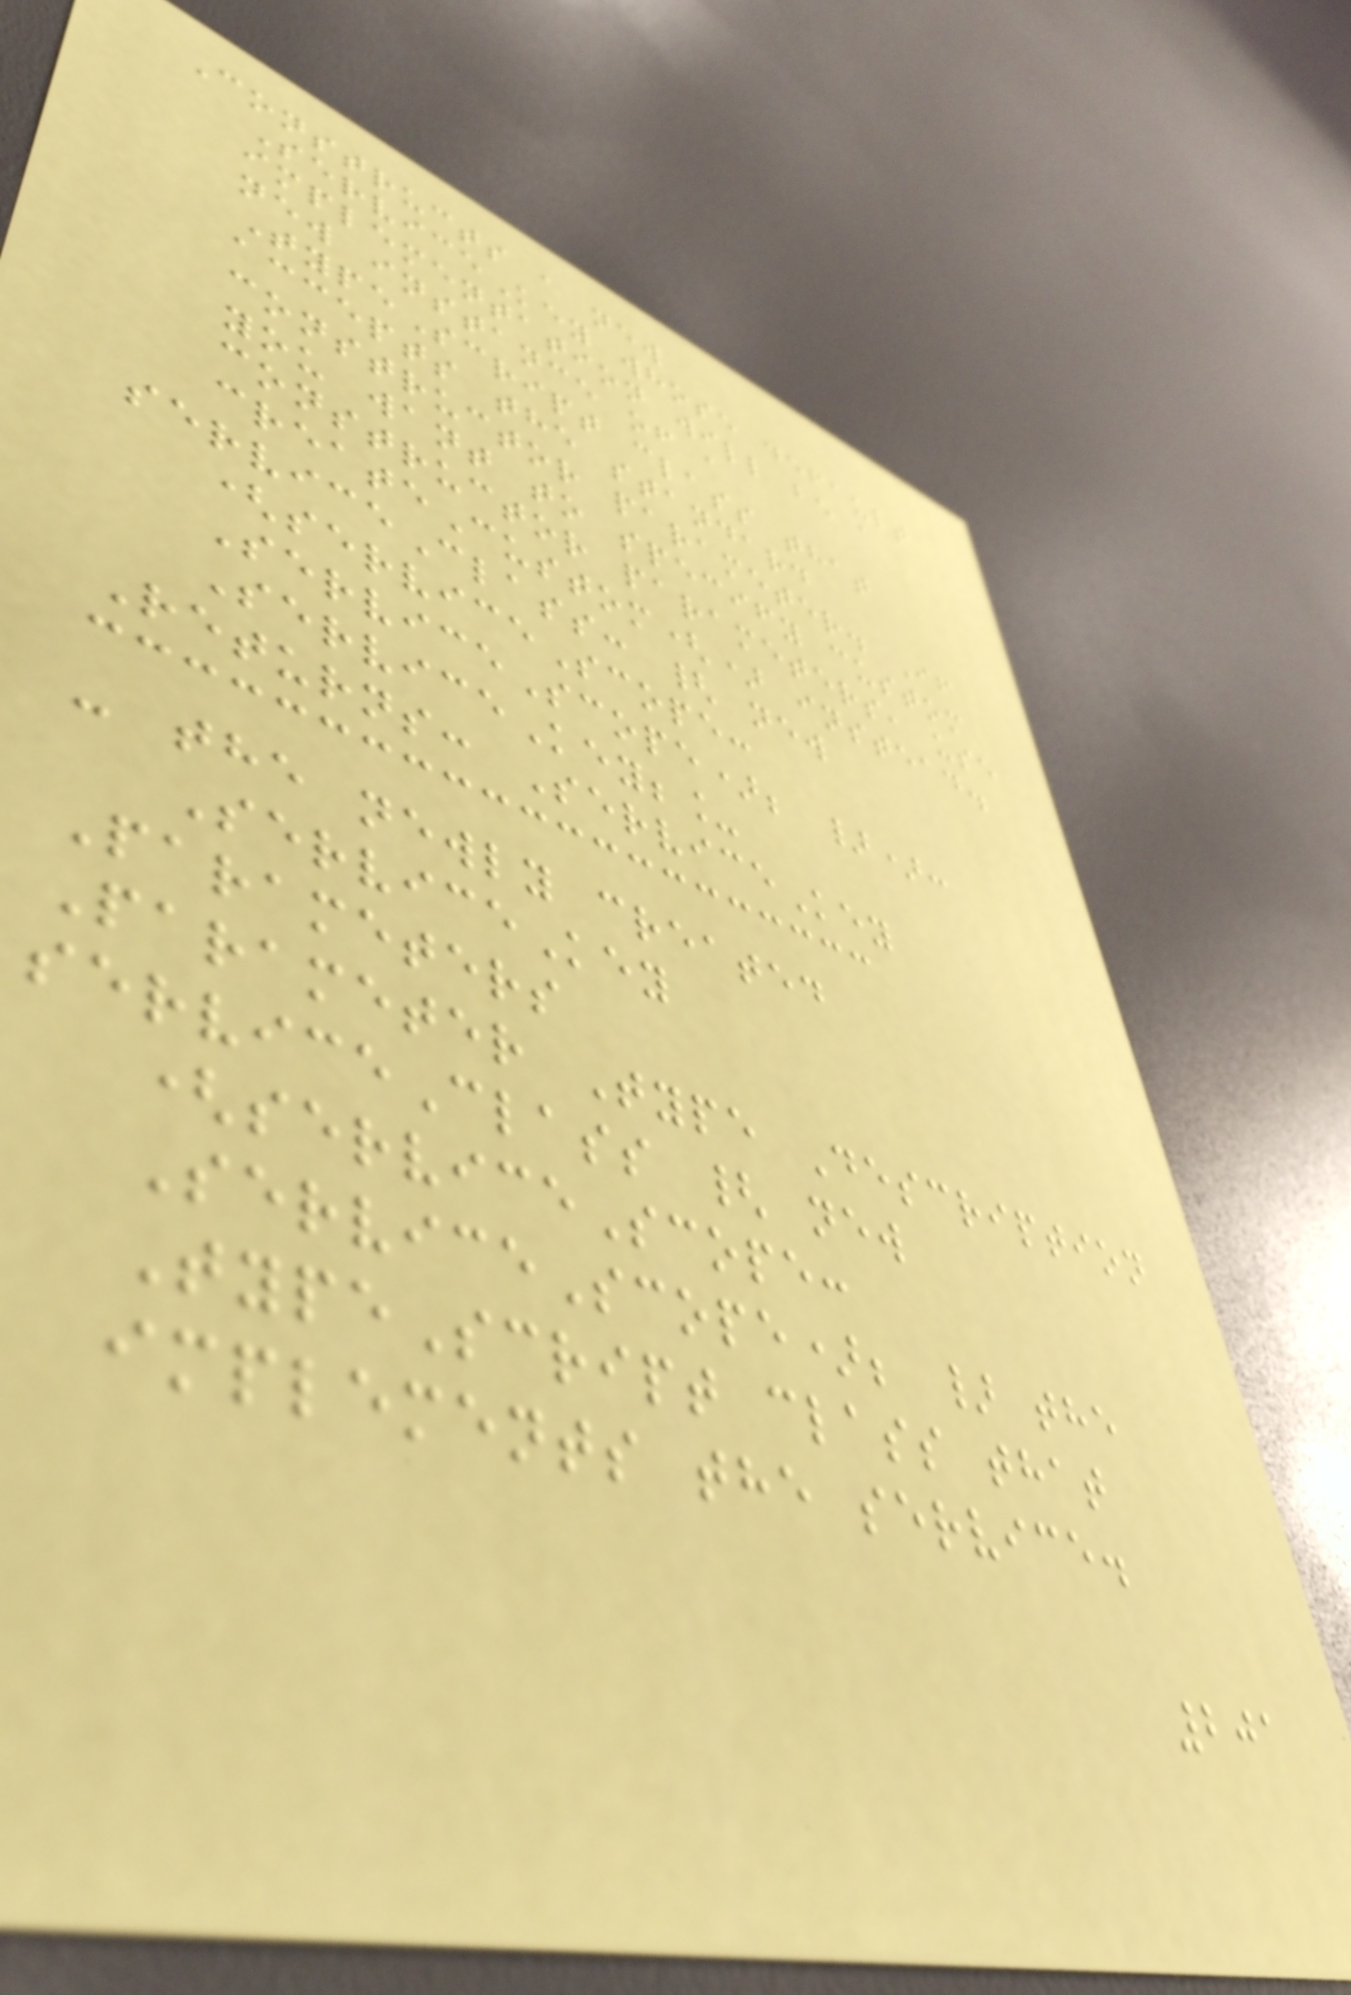Constructs a new
ServiceKey whose default
implementation will be a
new instance of a
TypeScript class that
accepts the standard
constructor parameter. If
you want to specify custom
constructor parameters, use
createCustom() instead.
serviceClass: { new
(serviceScope:
ServiceScope); }):
ServiceKey;_
Returns: ServiceKey
- the newly created
ServiceKey
Parameters
Parameter Type Description
serviceClass { new
(serviceScope:
ServiceScope); } the
TypeScript class that
implements the service.
201
